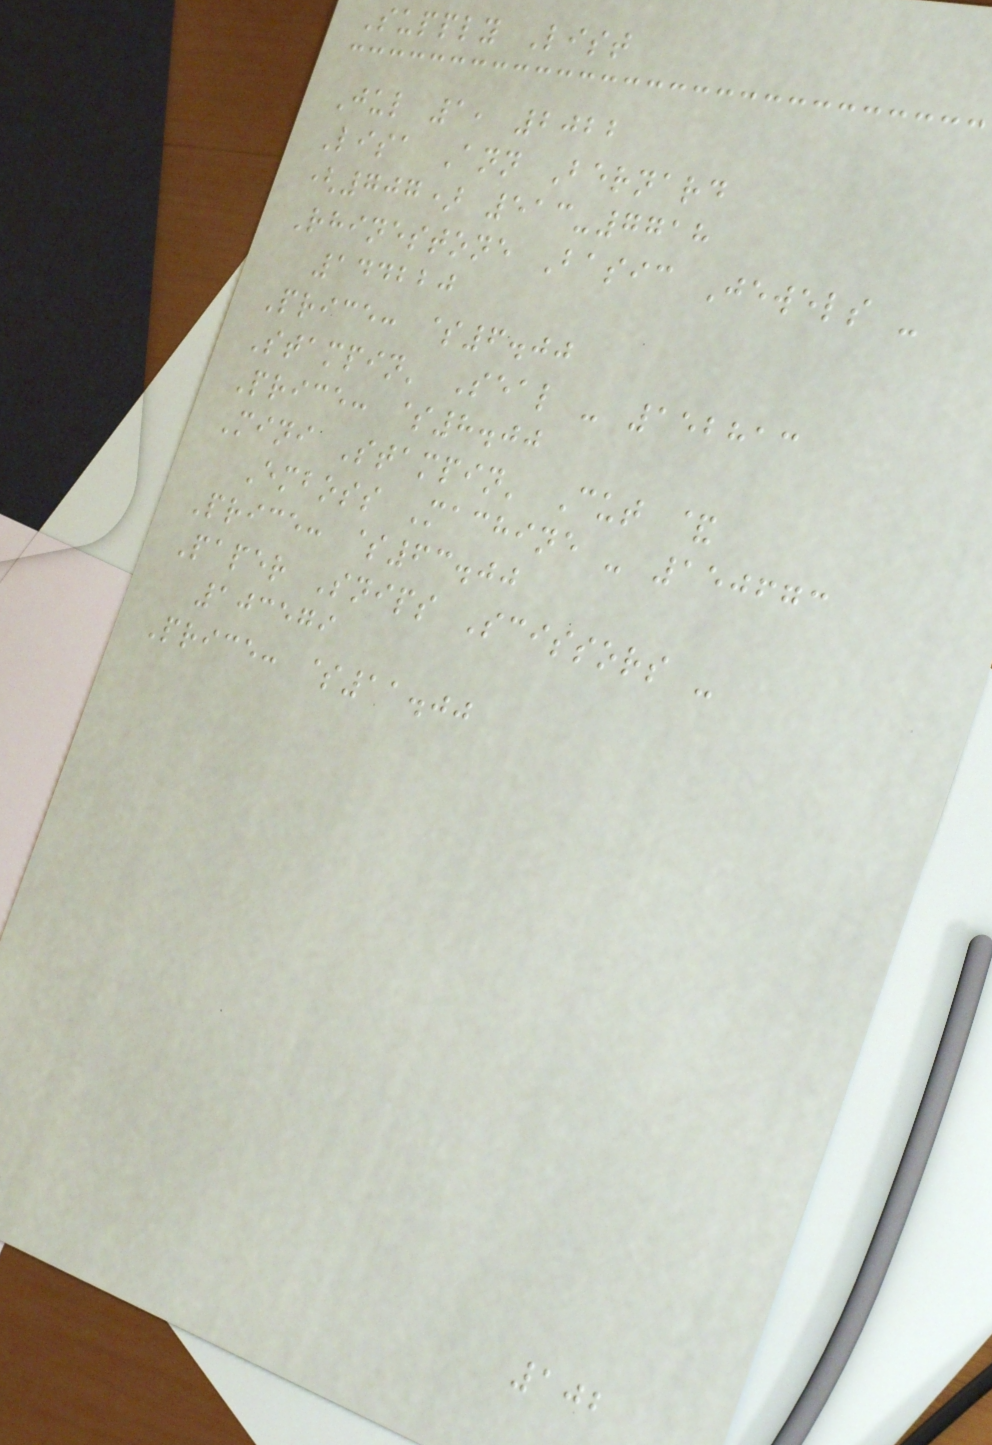Supply List
Jul 1, 2022
Lisa Ann Bernard
(707) 513-7718
Rhinestone Basic Jewels -
144220
Price: $6.00
Stampin' Seal - 152813
Price: $8.00
Mini Stampin' Cut &
Emboss Machine - 150673
Price: $63.00
Paper Snips Scissors -
103579
Price: $11.00
102
